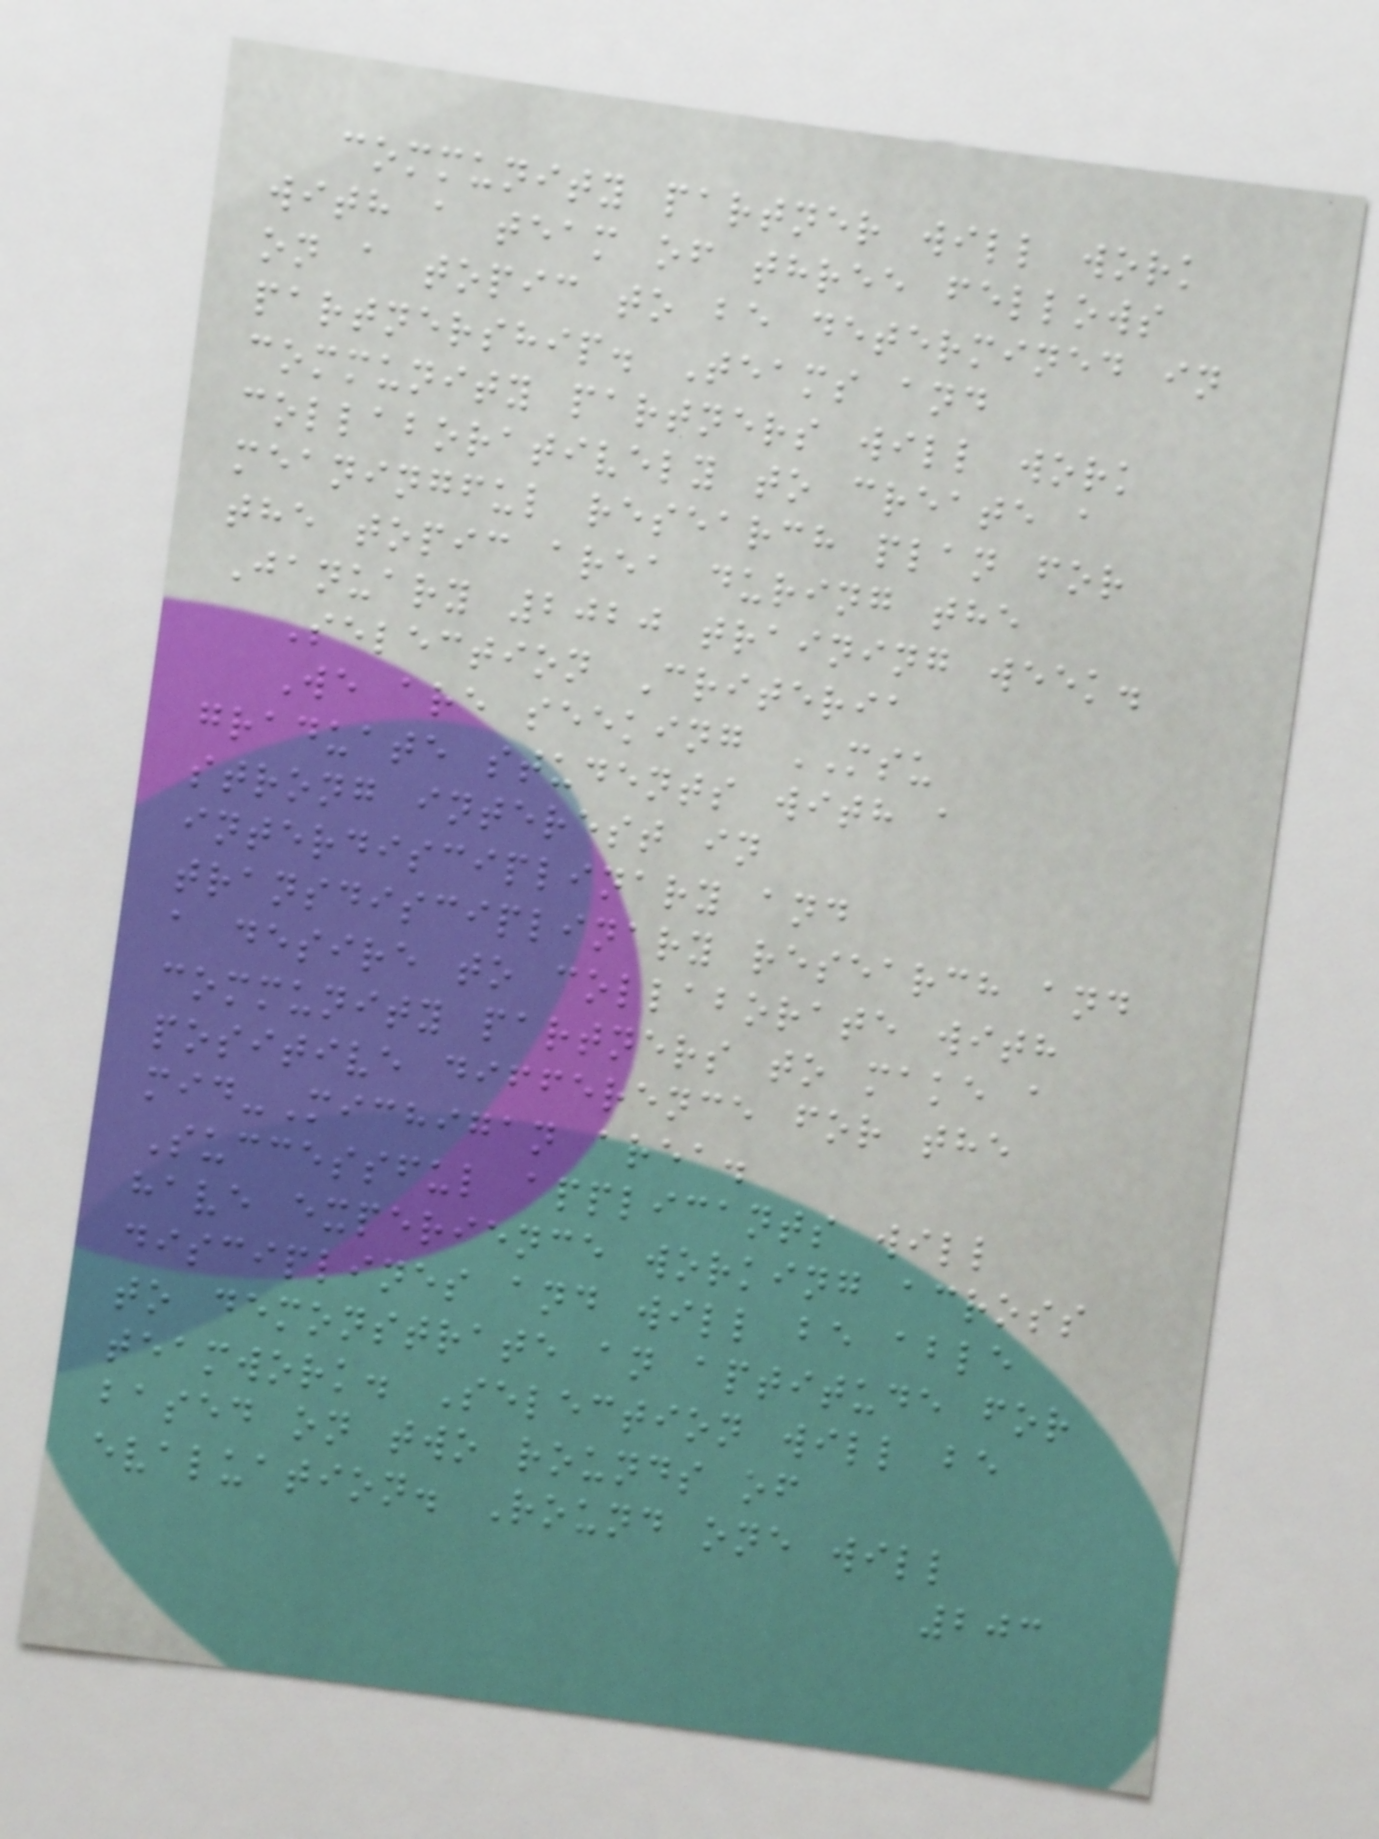community partner will work
with a team of three fellows
on a topic to be determined in
partnership. Teams and
community partners will work
collaboratively to create a
meaningful research plan for
the topic area during the
January 2020 training week.
Selection Criteria
We are seeking MSU
graduate students with a
strong interest in
interdisciplinary and
transdisciplinary research and
a desire to collaborate with
community partners to make a
positive difference for the
mid-Michigan area.
Successful applicants will
have experience working across
disciplines and will be able
to demonstrate an aptitude for
teamwork. Selection will be
based on two rounds of
evaluation. Round one will
203
